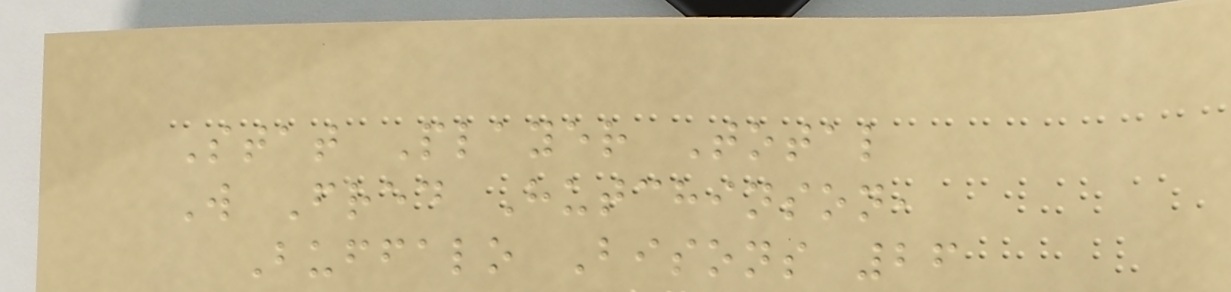Stat Player Total
W Fred Hutchinson,
Buffalo Bisons 26
